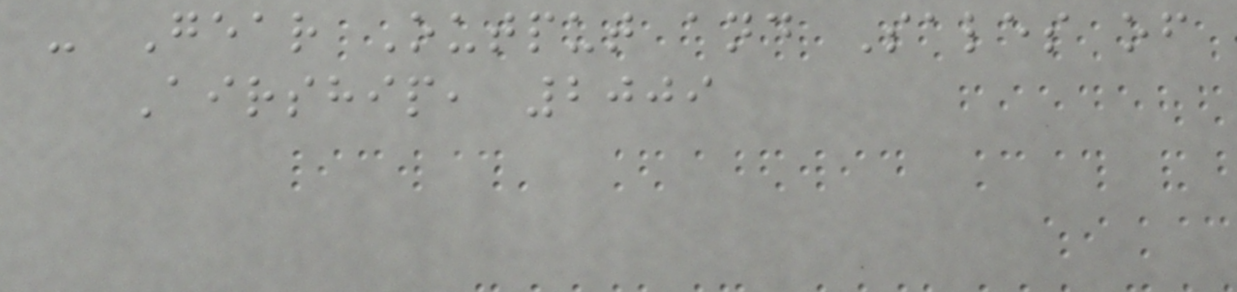- Gear Output and Sales of
Airship, 2009
